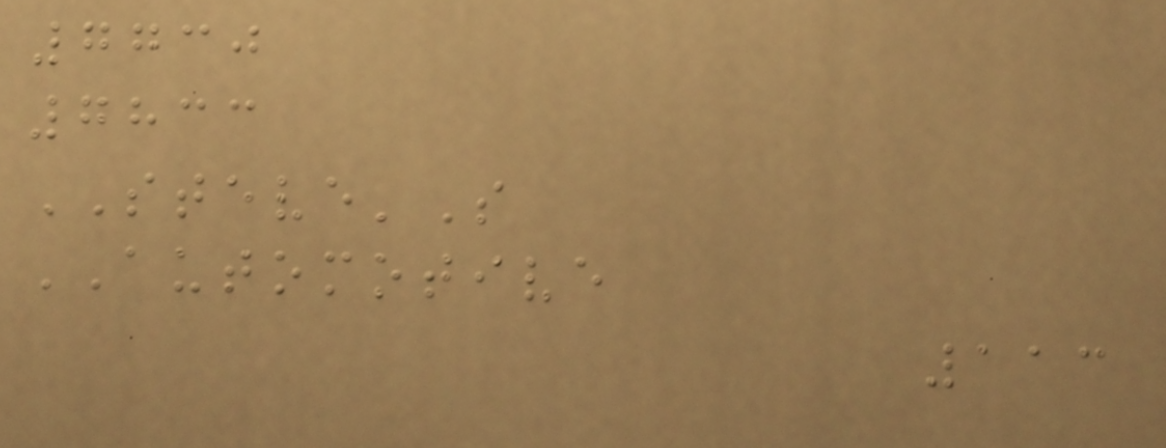7730
7833
STEVE'S
AUTOMOTIVE
113
